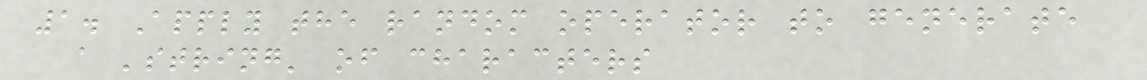1. Apply the random operator to generate
a 'string' of characters
